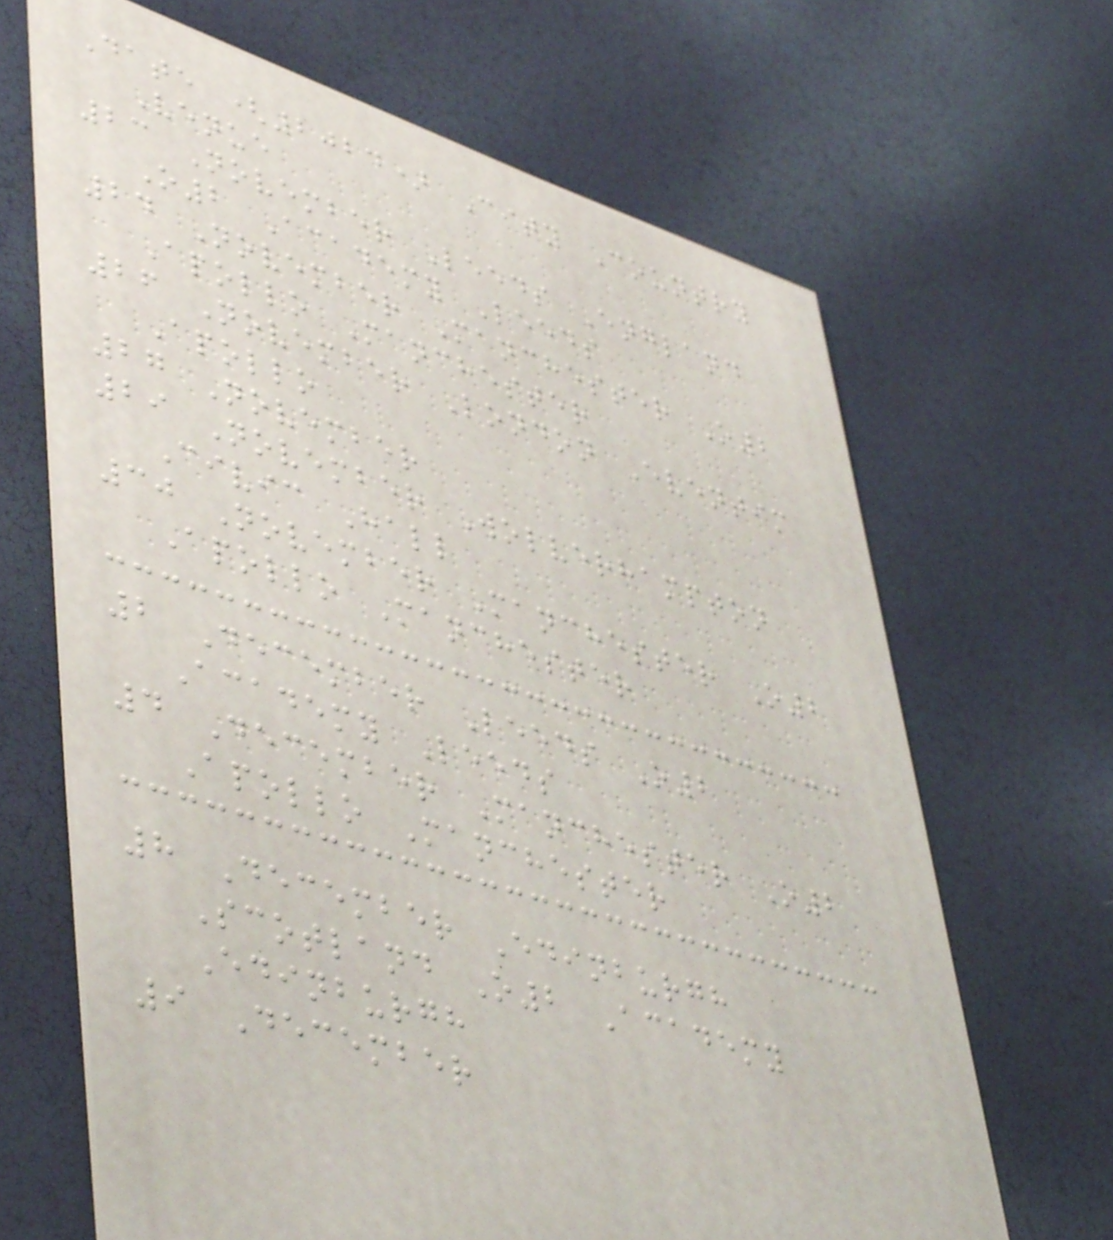Date (2024) City Country
Venue
23 November Leeds England
O2 Academy Leeds
24 November Manchester O2
Apollo Manchester
26 November London Eventim
Apollo
27 November
29 November Wolverhampton
Civic Hall
30 November Manchester O2
Apollo Manchester
2 December Leeds O2
Academy Leeds
4 December Manchester O2
Apollo Manchester
8 December Edinburgh
Scotland O2 Academy
Edinburgh
9 December
